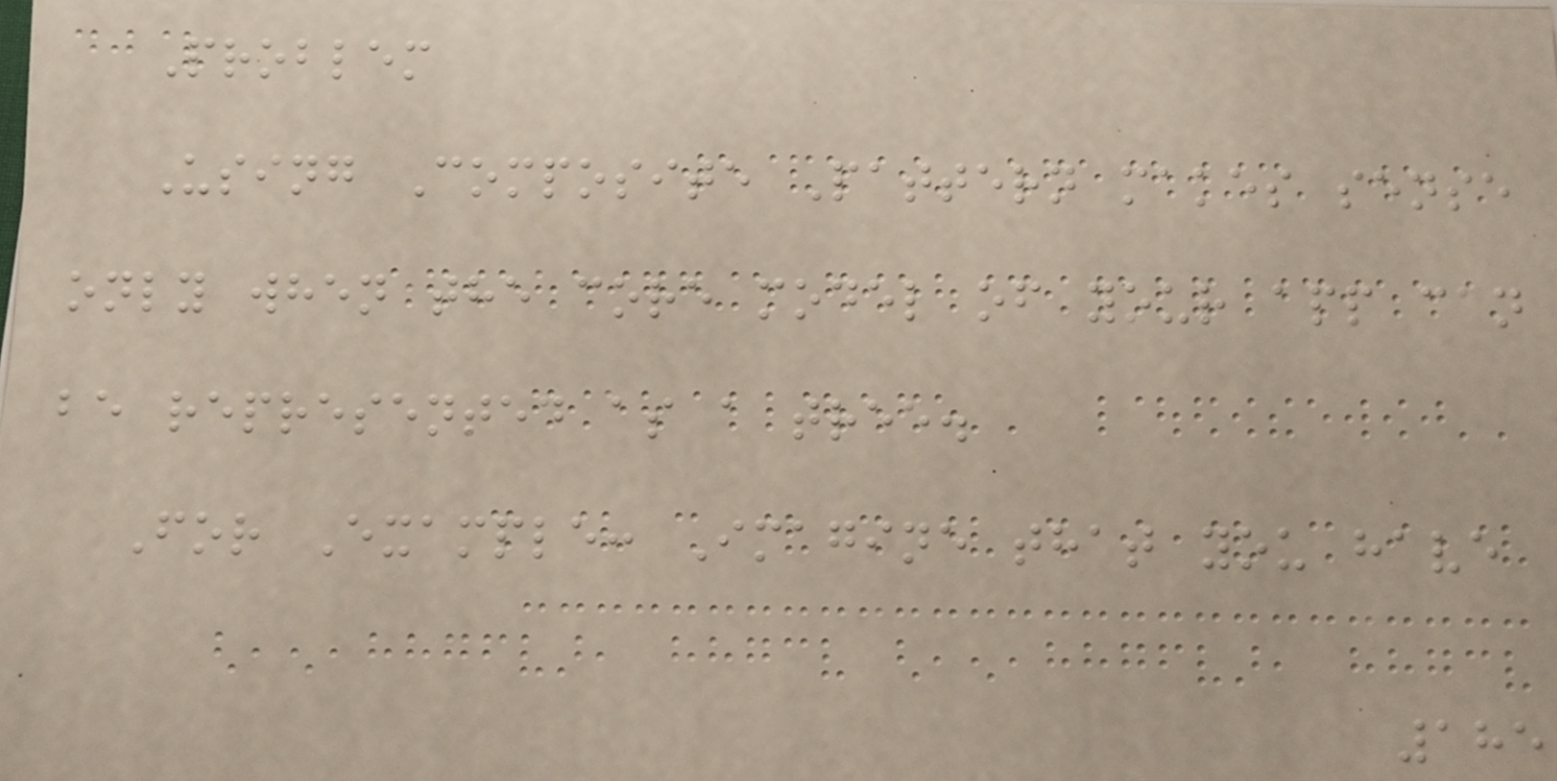Problem
Using Composite Pattern makes sense
only when the core model of your app can
be represented as a tree.
For Example: Imagine that you have
185
